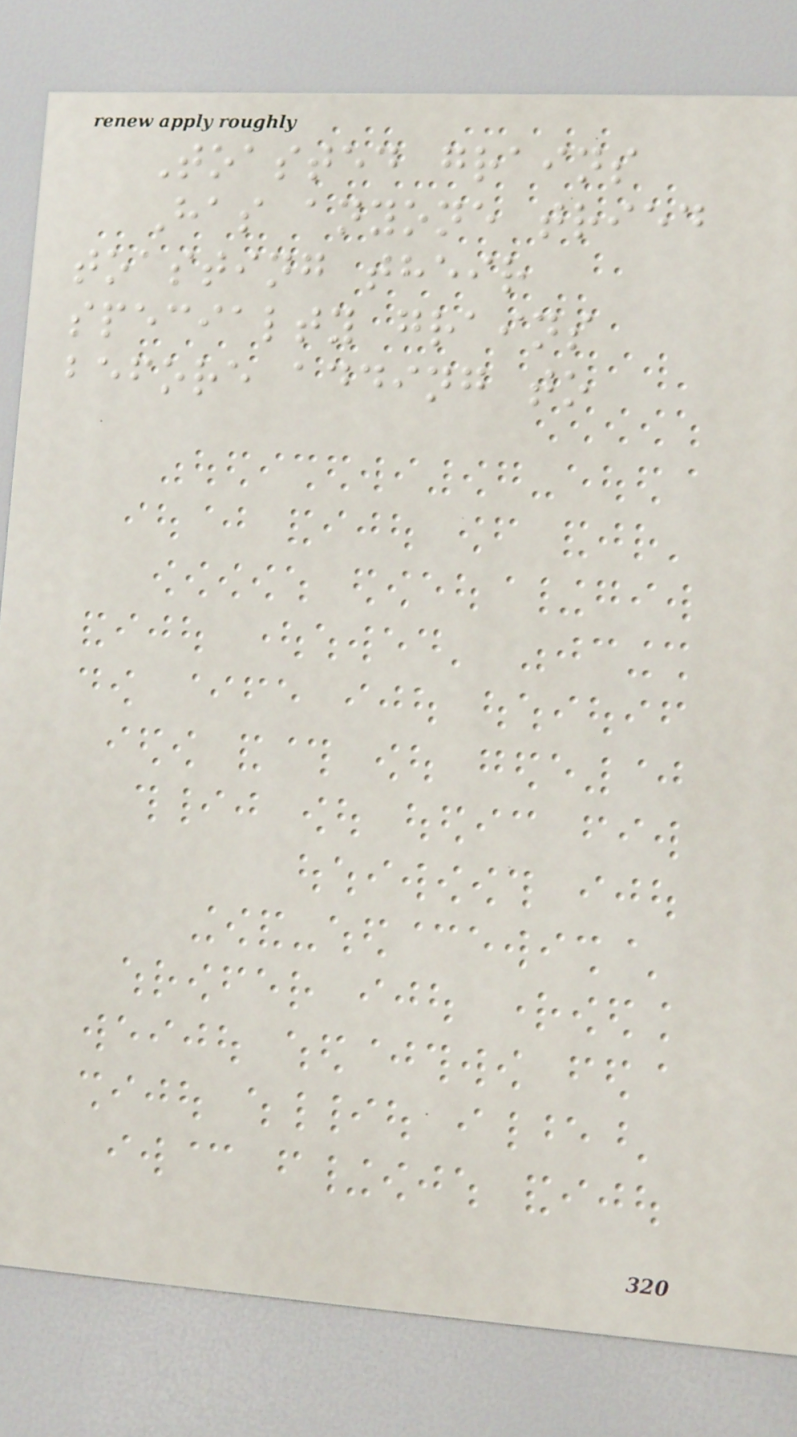Toasted grains
Has anyone tried
toasting their
specialty grains
before adding to
